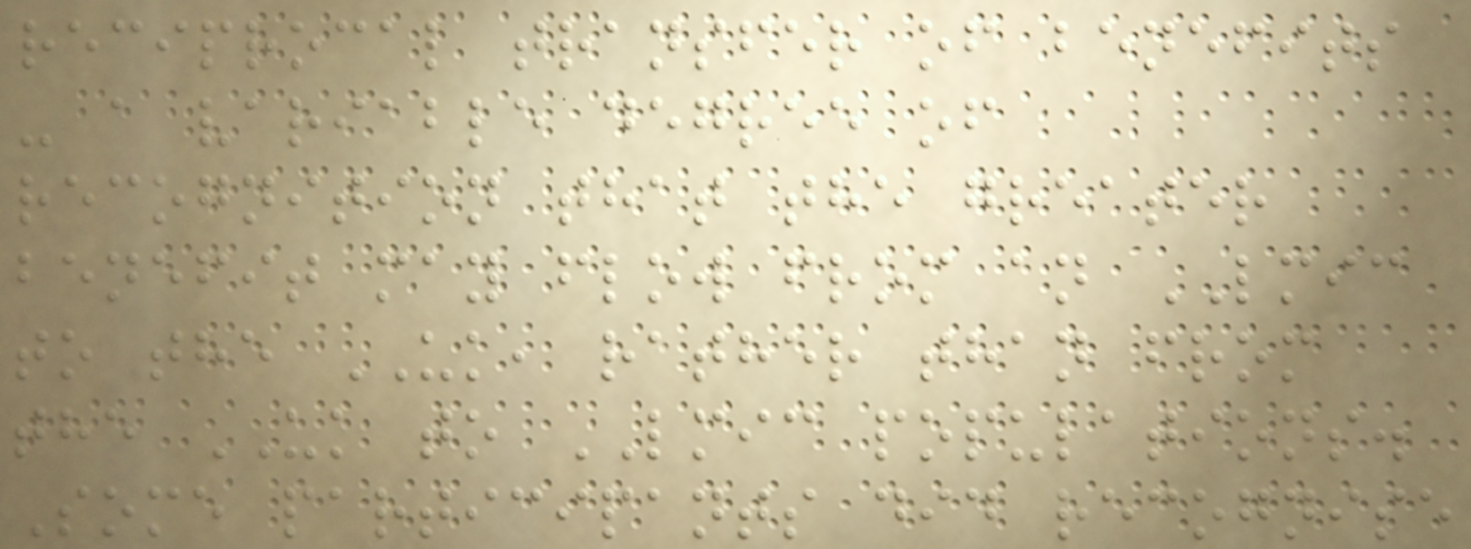reciprocal transfer of benefits
- a variable degree of
recognition that the greater
benefit may flow from an LMIC
to the UK, rather than from
the UK to LMIC populations.
Some participants did recognise
